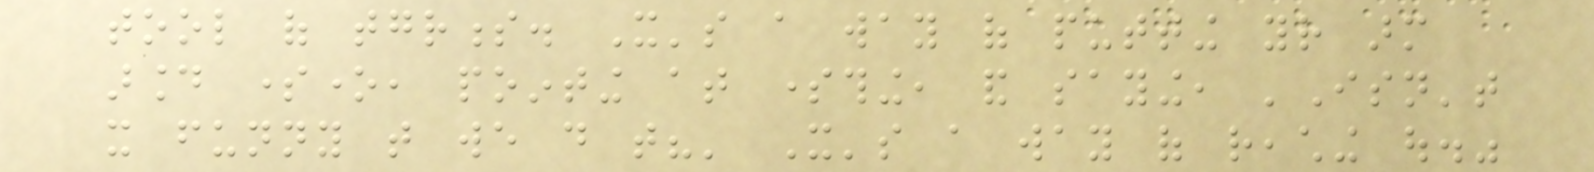tool of togetherness. It's a way of putting your arm
around someone, pointing at something, and saying, 'Isn't
it funny that we do that?' It's a way of reaching out."
